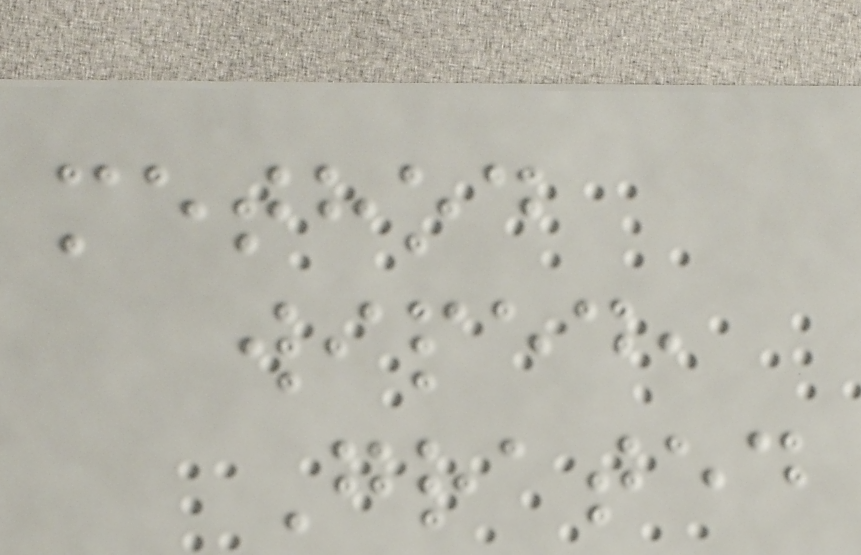method
wiped,
Grated
